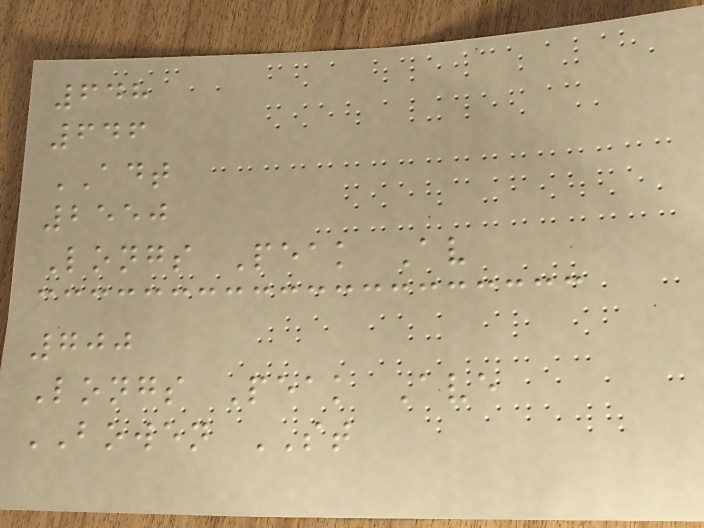648
646
ADT
2550
Longs Peak Av
700
Longs Peak Ave
BOWEN ST
